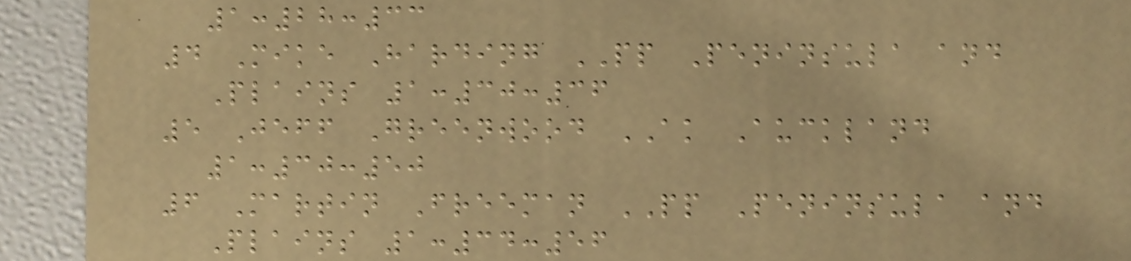1:28:33
4 Mike Harding PP Peninsula and
Plains 1:30:36
5 Jeff Greenwood AK Auckland
1:30:50
6 Martin Freeman PP Peninsula and
Plains 1:34:56
